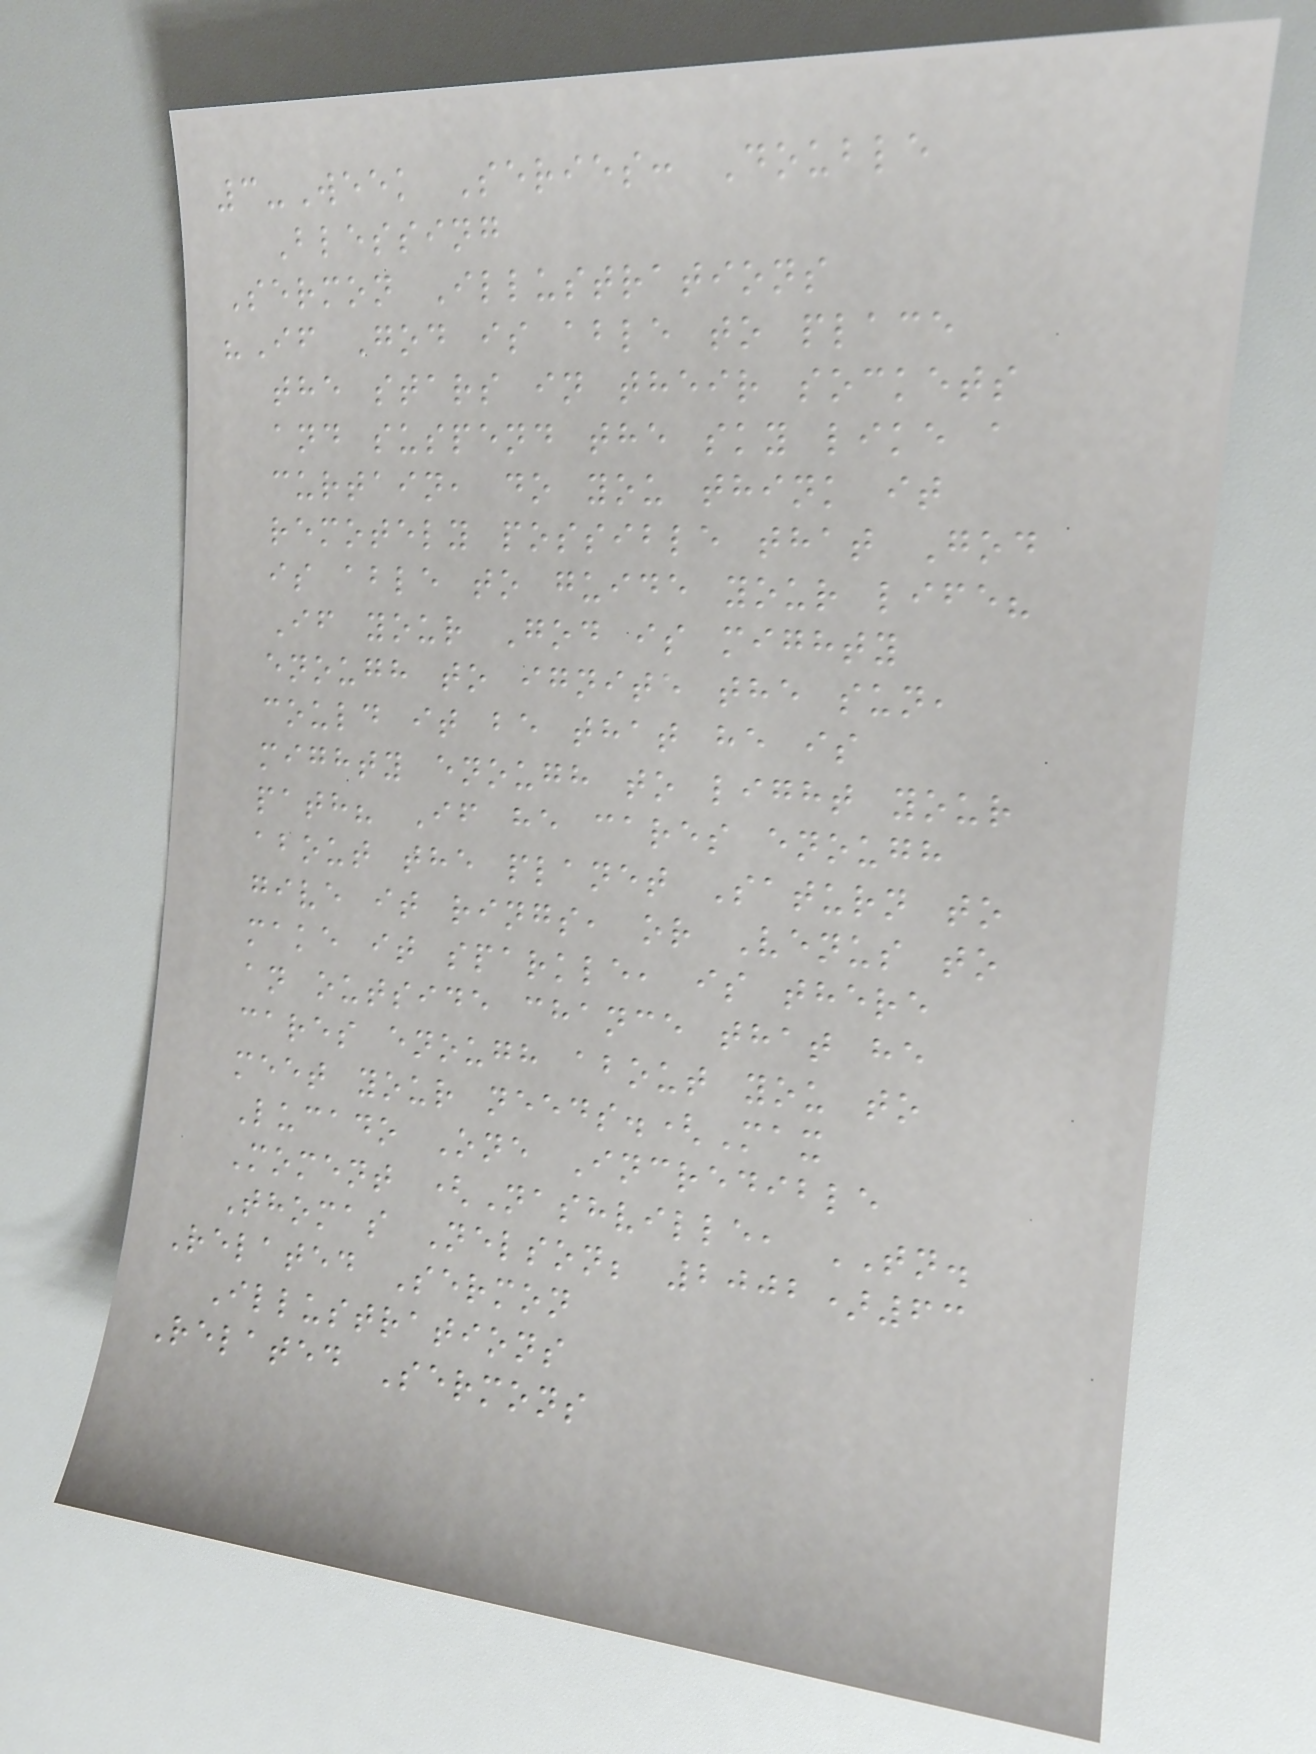3-Week Series: Double
Blessing
Sermon Illustrations
"If God is able to place
the stars in their sockets
and suspend the sky like a
curtain, do you think it
remotely possible that God
is able to guide your life?
If your God is mighty
enough to ignite the sun,
could it be that he is
mighty enough to light your
path? If he cares enough
about the planet Saturn to
give it rings, or Venus to
make it sparkle, is there
an outside chance that he
cares enough about you to
meet your needs.(Max
Lucado One Incredible
Moment (Nashville, TN.
Thomas Nelson; 2002)63
Related Sermon
Illustrations
Related Sermons
